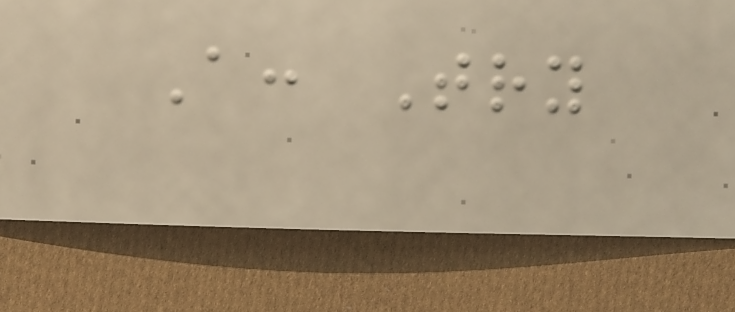A: Try
